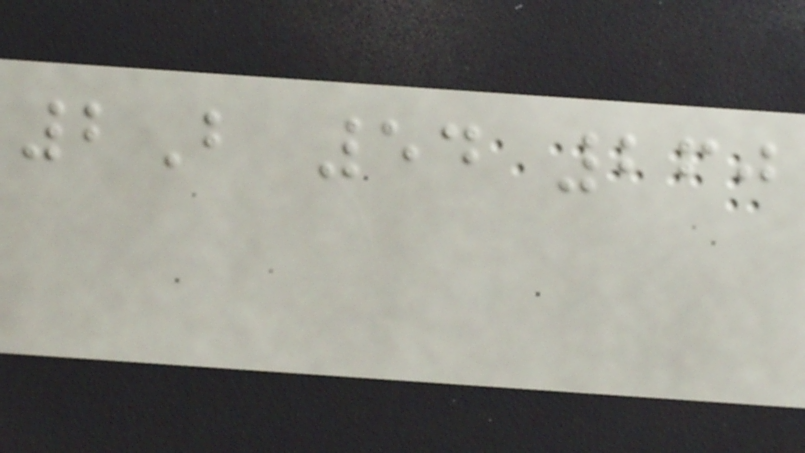2B 54 260
